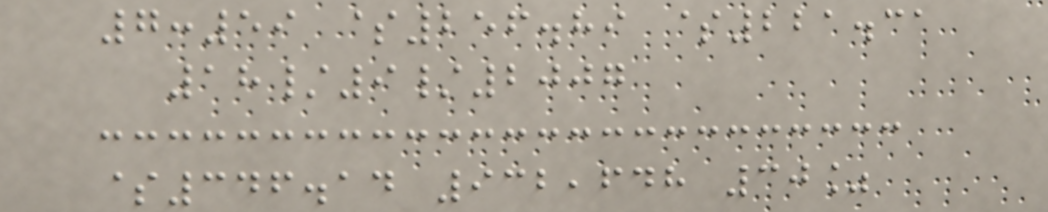7:59 $256.89 $221.31
18/9/2007
$346.14 932,648 30%
